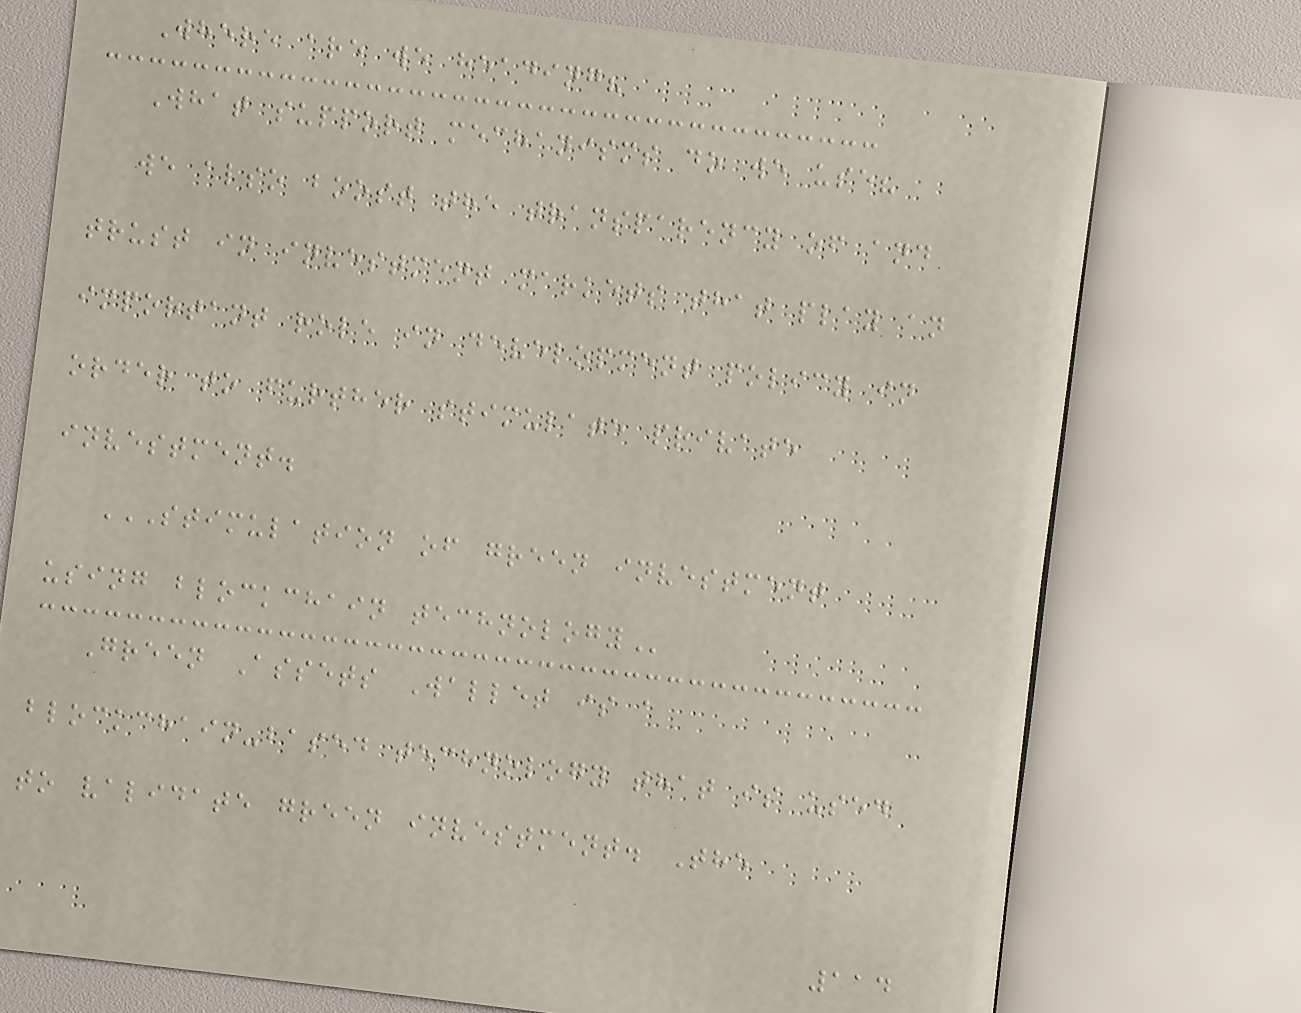Where are we heading?
What support mechanisms do we use?
we also boost the transparency of and
trust in investment markets that play an
important role in development policy in
order to further stimulate private
investment.
STIMULATION OF GREEN INVESTMENT
USING BLOCKCHAIN TECHNOLOGY
Green Assets Wallet is a
blockchain-based technology that is used
to validate green investment. The
114
